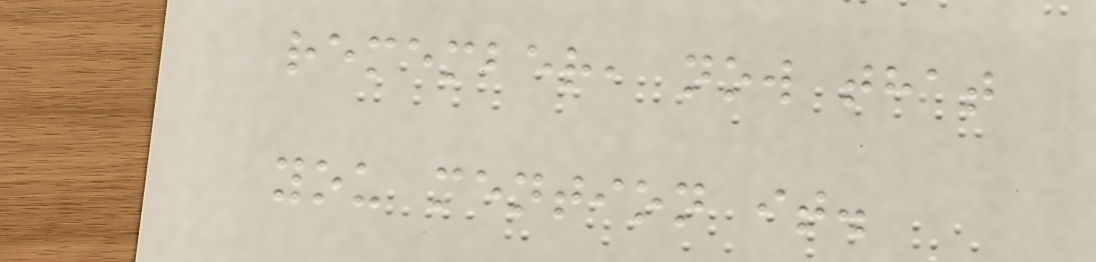remember, now that
you mention it.
